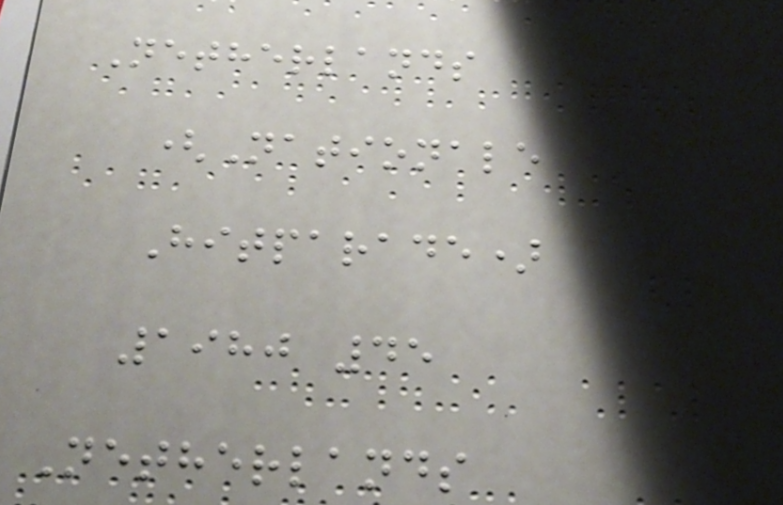Netherlands
(Nationale
Hitparade)
1980 45
Netherlands
